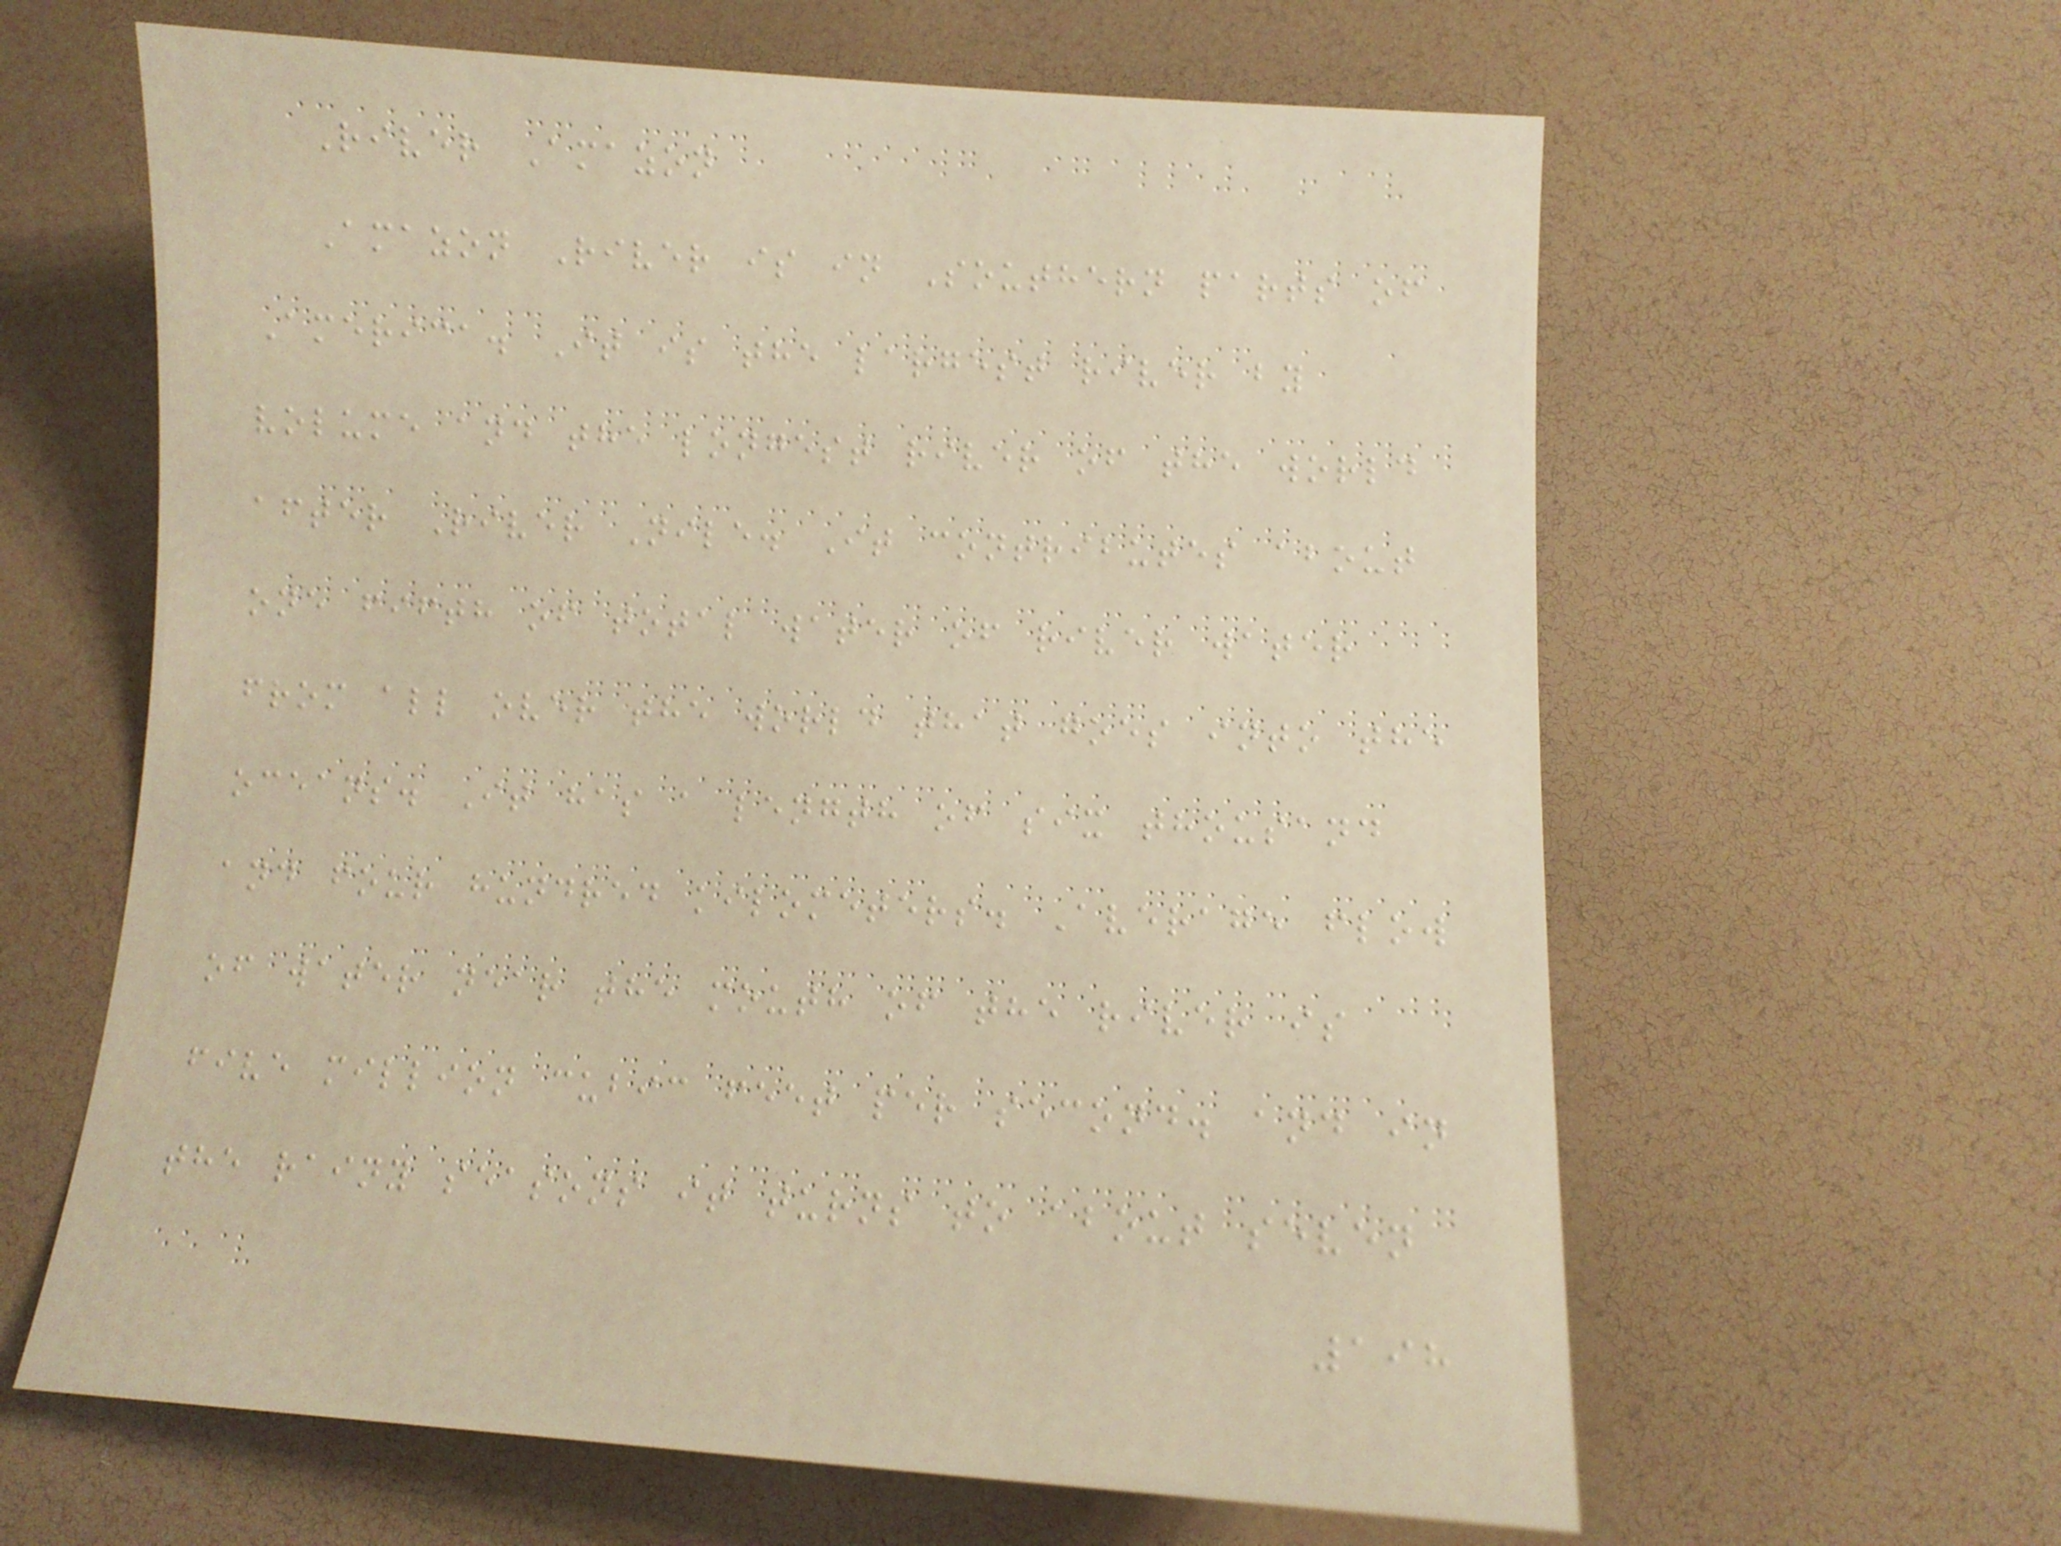River Amazon
Amazon River is in Southern parts of
America. It is the largest river by
volume and the longest river of the world
after River Nile. It contributes about
one fifth of total water of river water
from all over the world that goes into the
oceans. It has a length of six thousand
and four hundred kilometers. Average flow
of water near the mouth of the river is
five million cubic feet per second. and in
the rainy seasons it turns to about seven
198
